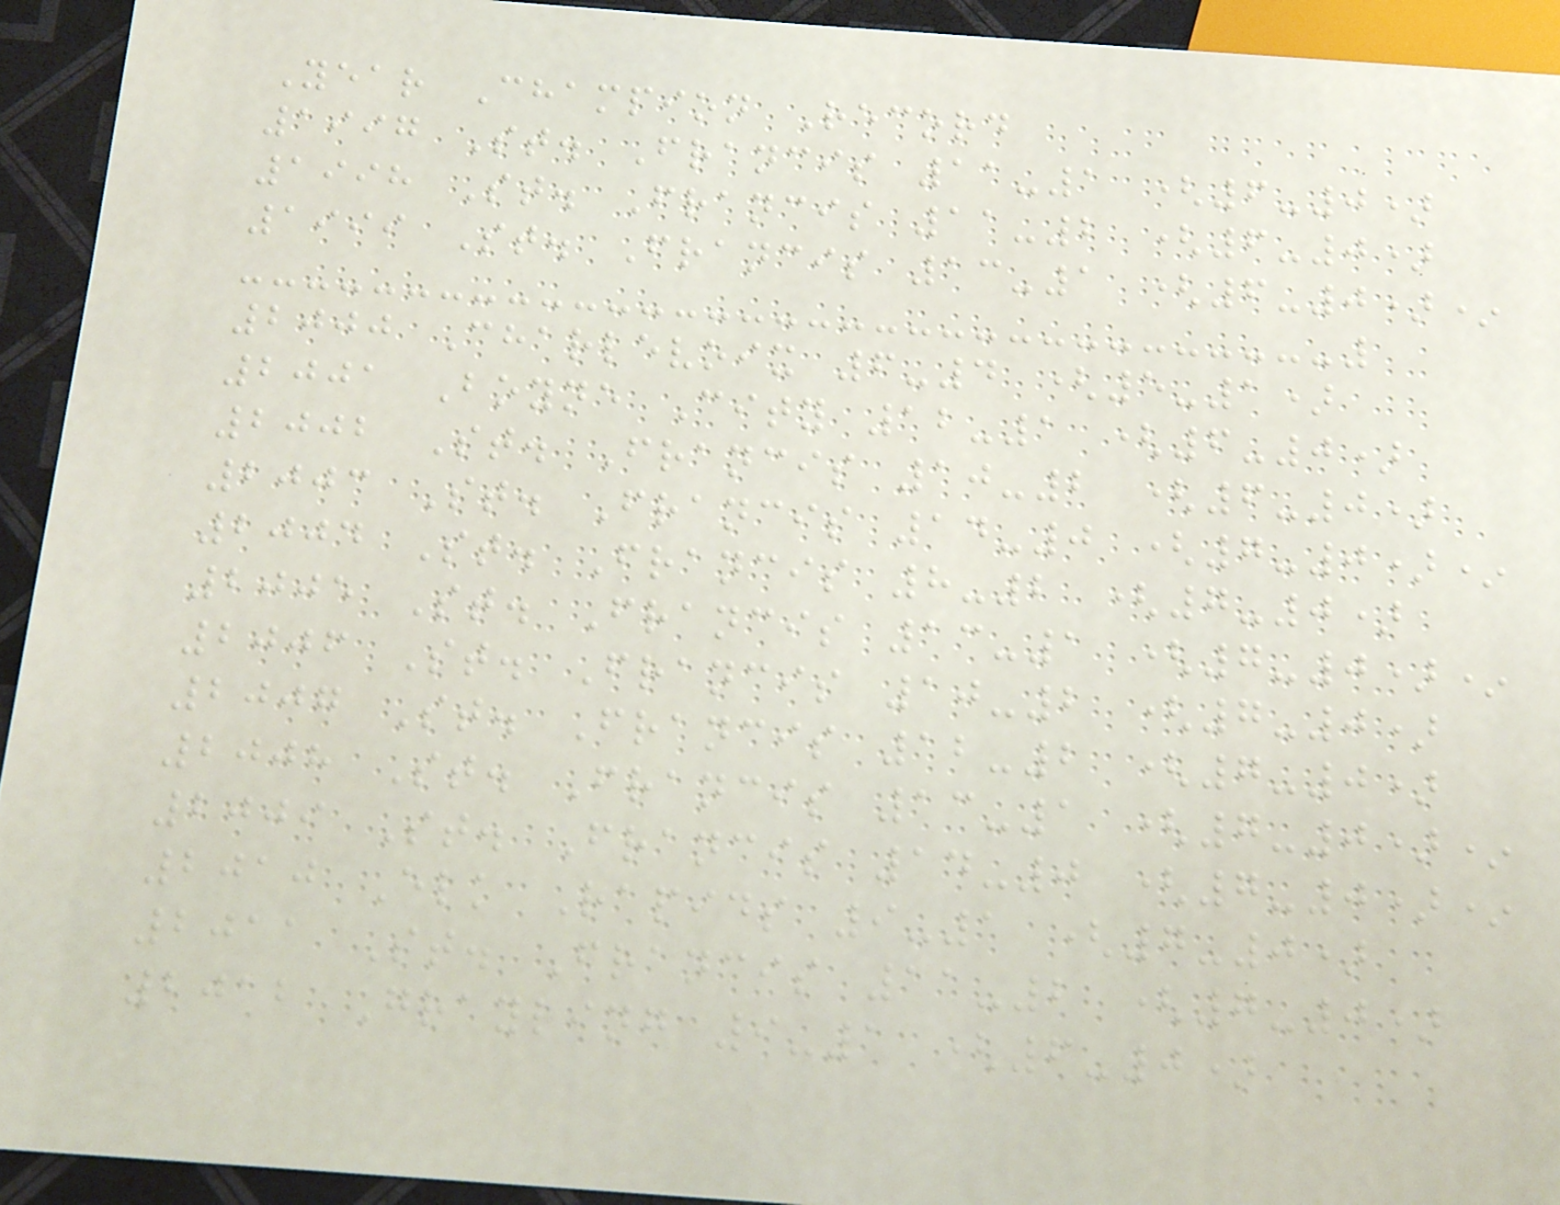Year Champion Record
1997 St. Francis 11-1 (6-0)
1998 St. Francis 11-2 (6-0)
1999 St. Francis 13-1 (6-0)*
2000 Charlevoix 6-4 (5-1)
2001 Boyne City 12-1 (6-0)
2002 St. Francis 10-2 (6-0)
2003 St. Francis 14-0 (7-0)*
2004 St. Francis 8-2 (7-0)
2005 St. Francis 13-1 (7-0)*
2006 St. Francis 10-2 (7-0)
2007 St. Francis 12-2 (7-0)
2008 St. Francis 13-1 (7-0)*
2009 St. Francis 14-0 (7-0)*
2010 Elk Rapids 9-1 (7-0)
2011 St. Francis 11-2 (7-0)
2012 Grayling 9-1 (6-0)
